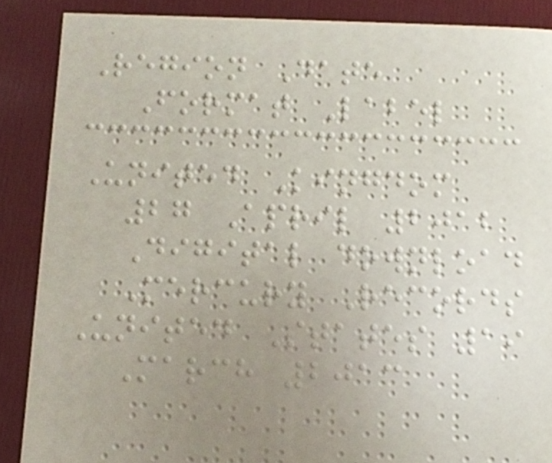Region Date
Format Label
United Kingdom
27 April 2012
Digital download
Mercury Records
United States 19
March 2013
